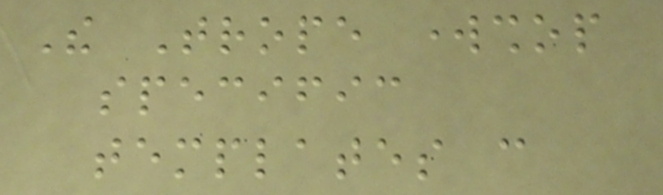The Trope workshop
specific
templates can
